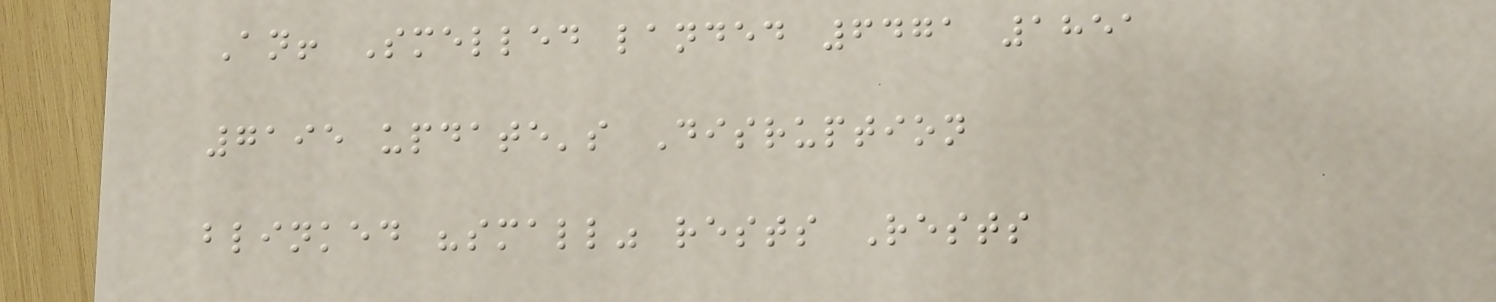An! Smelled landed 6471 1851
7195 update's Disruption
blinked "small" rests Rests
